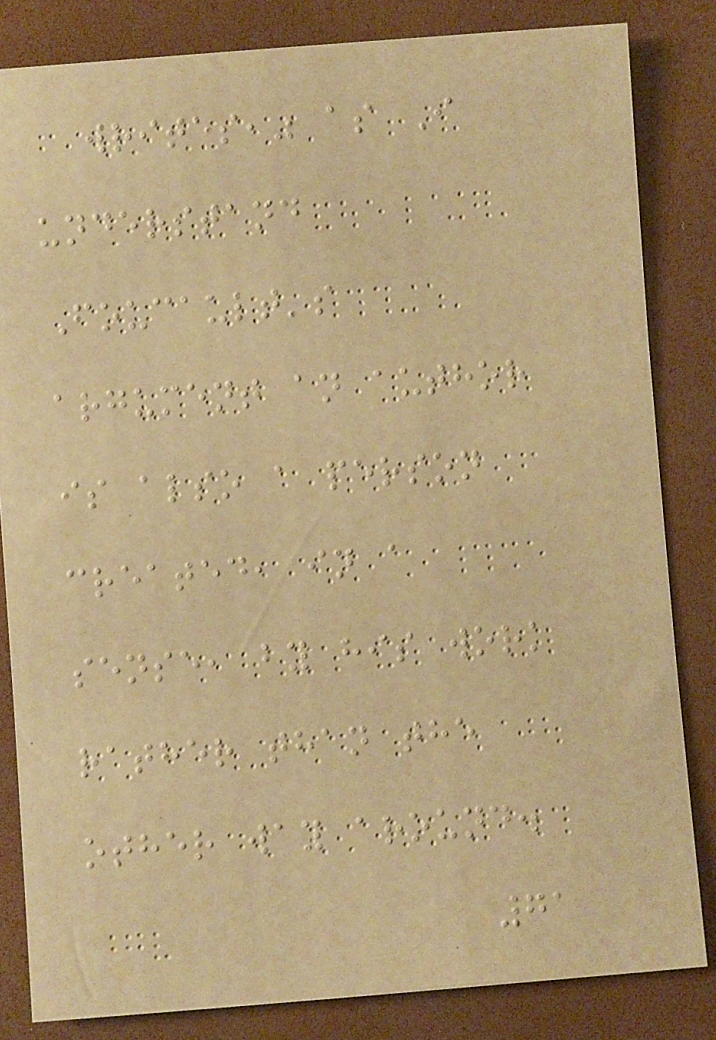writes," as I
understand
Foucault's
argument an author
is also a person
created, in a
sense, by his work
rather than the
other way around.
71
